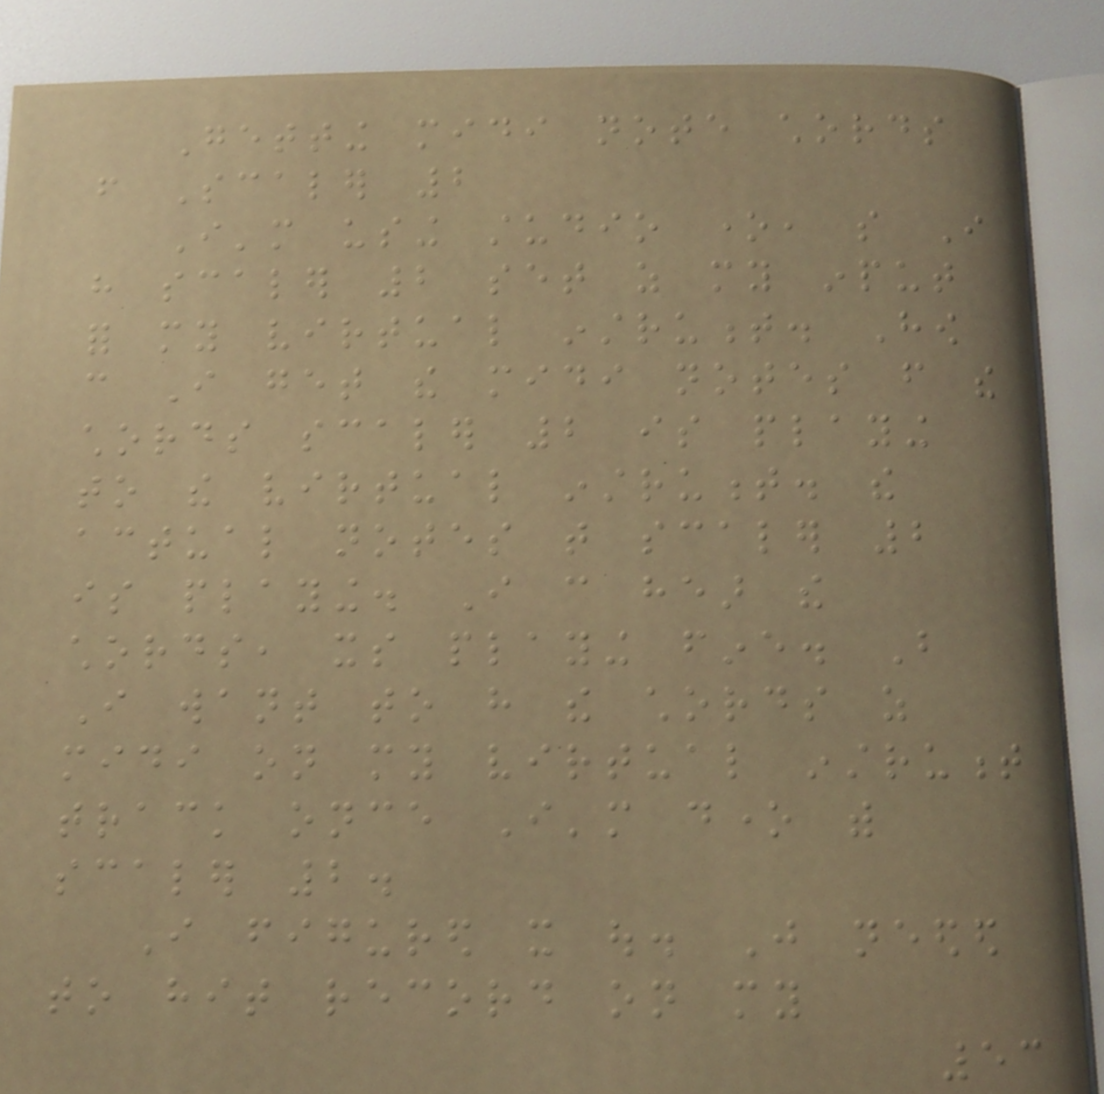Getting midi note chords
from Scaler 2
I'm using studio one, so I
have scaler 2 set as my input
for my virtual instrument. How
can I get the midi notes from the
chords scaler 2 is playing
to the virtual instrument. the
actual notes that scaler 2
is playing. I can hear the
chords, its playing fine. But
I want to have the chords as
midi on my virtual instrument
track once I'm done with
scaler 2.
I figured it out. Just needed
to hit record on my
53
